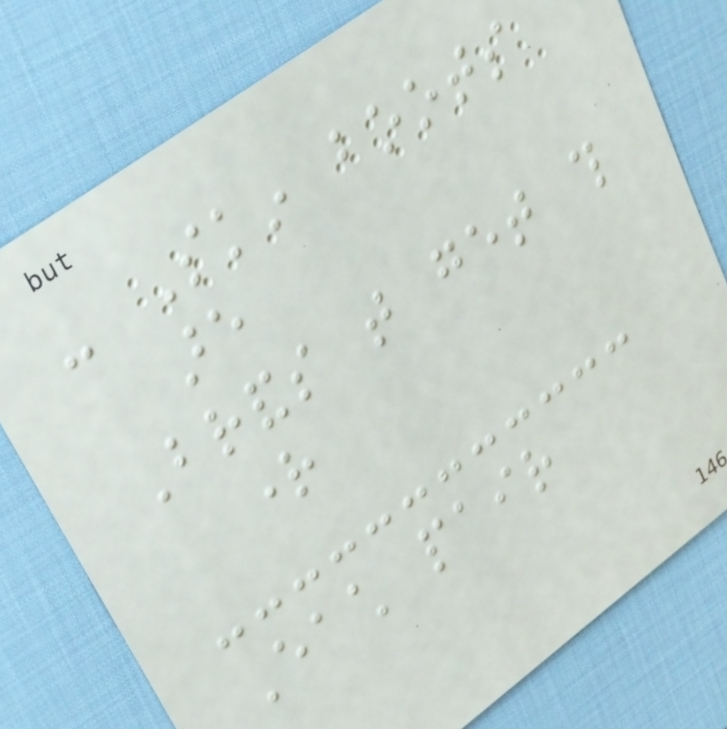- Skin boots
are
Brands that get this
right
Each pair
